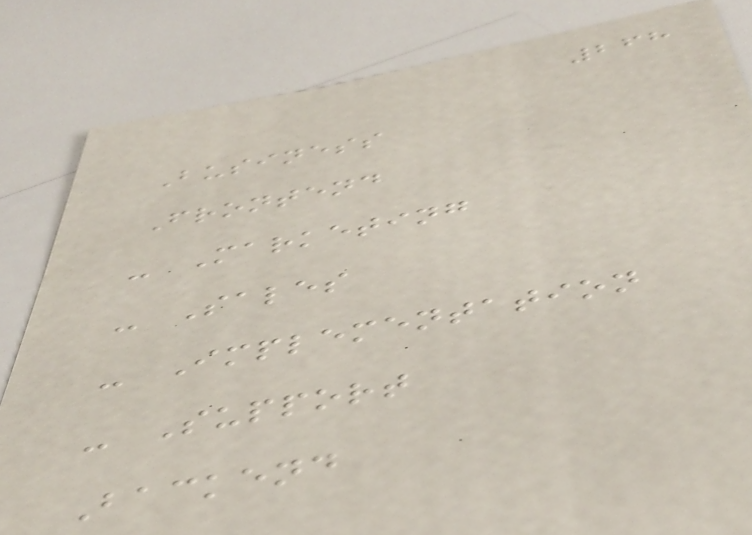268
Business
Frontend
- Marketing
- Sales
- Implementation
- Support
Backend
